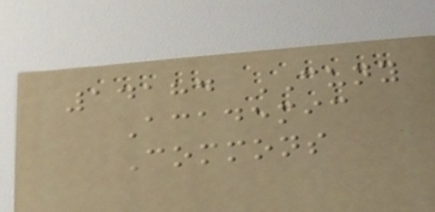14184 CUNY
Academic
Commons
